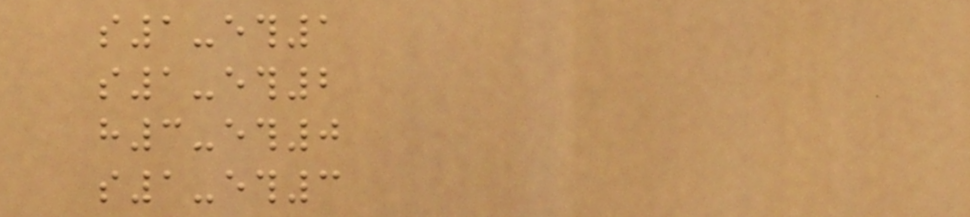s1-eth1
s1-eth2
h3-eth0
s1-eth3
